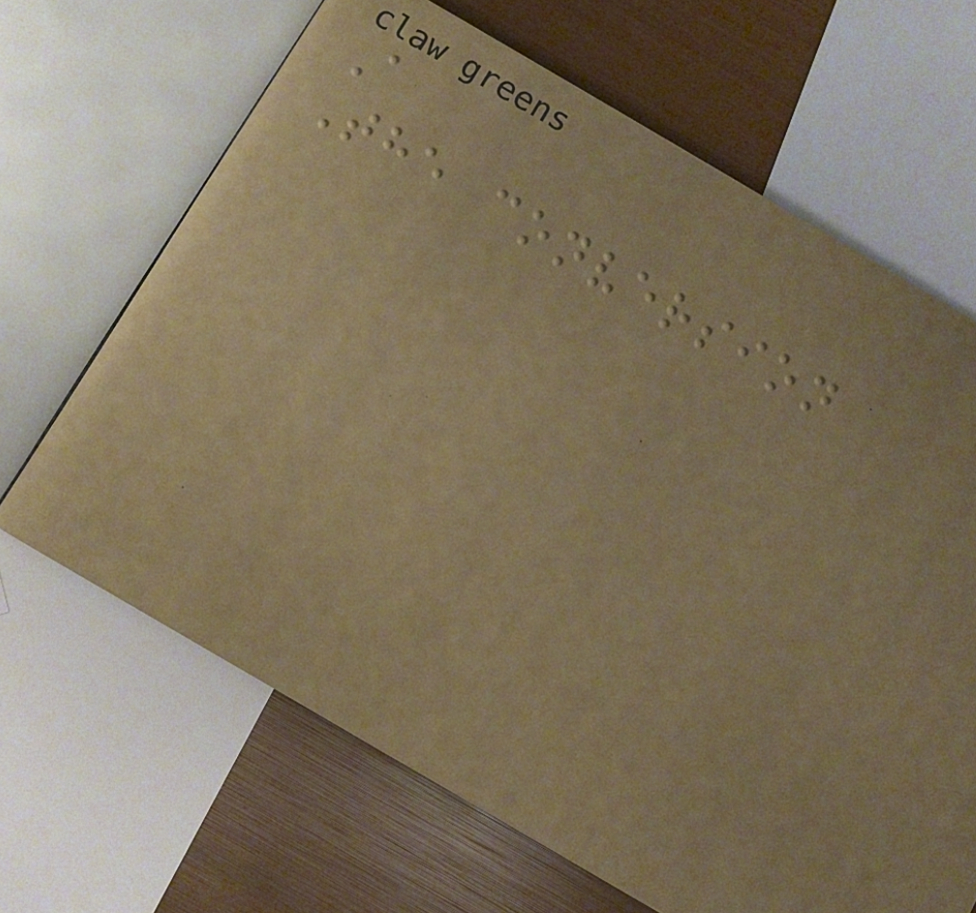A
The conversion
